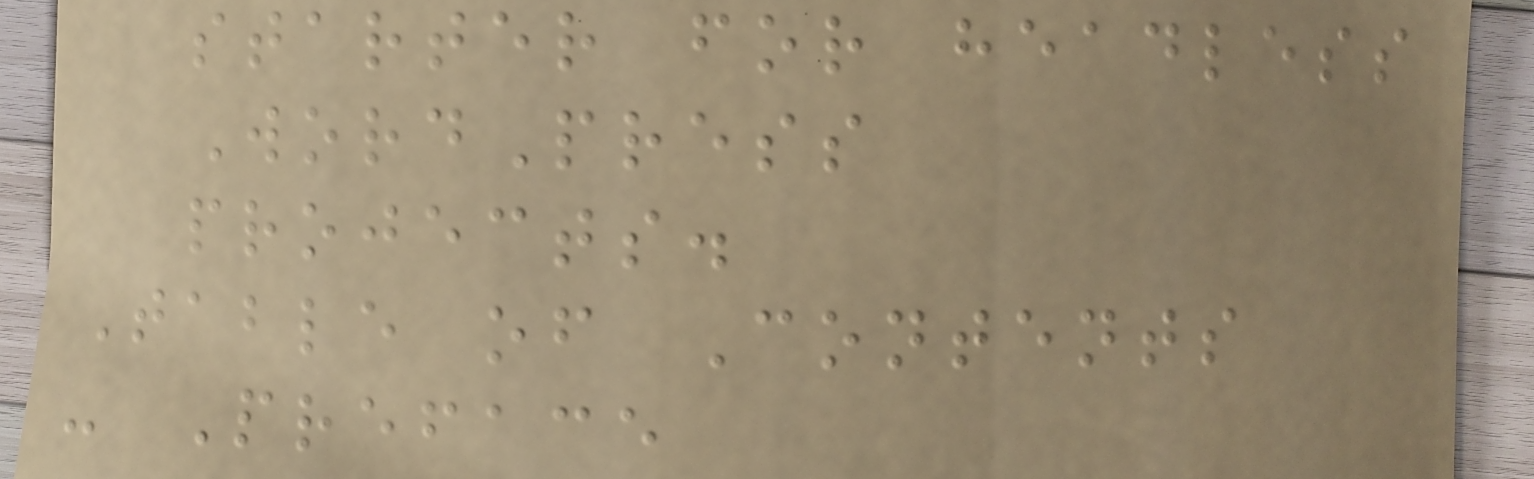starter for headless
WordPress
projects.
Table of Contents
- Preface
